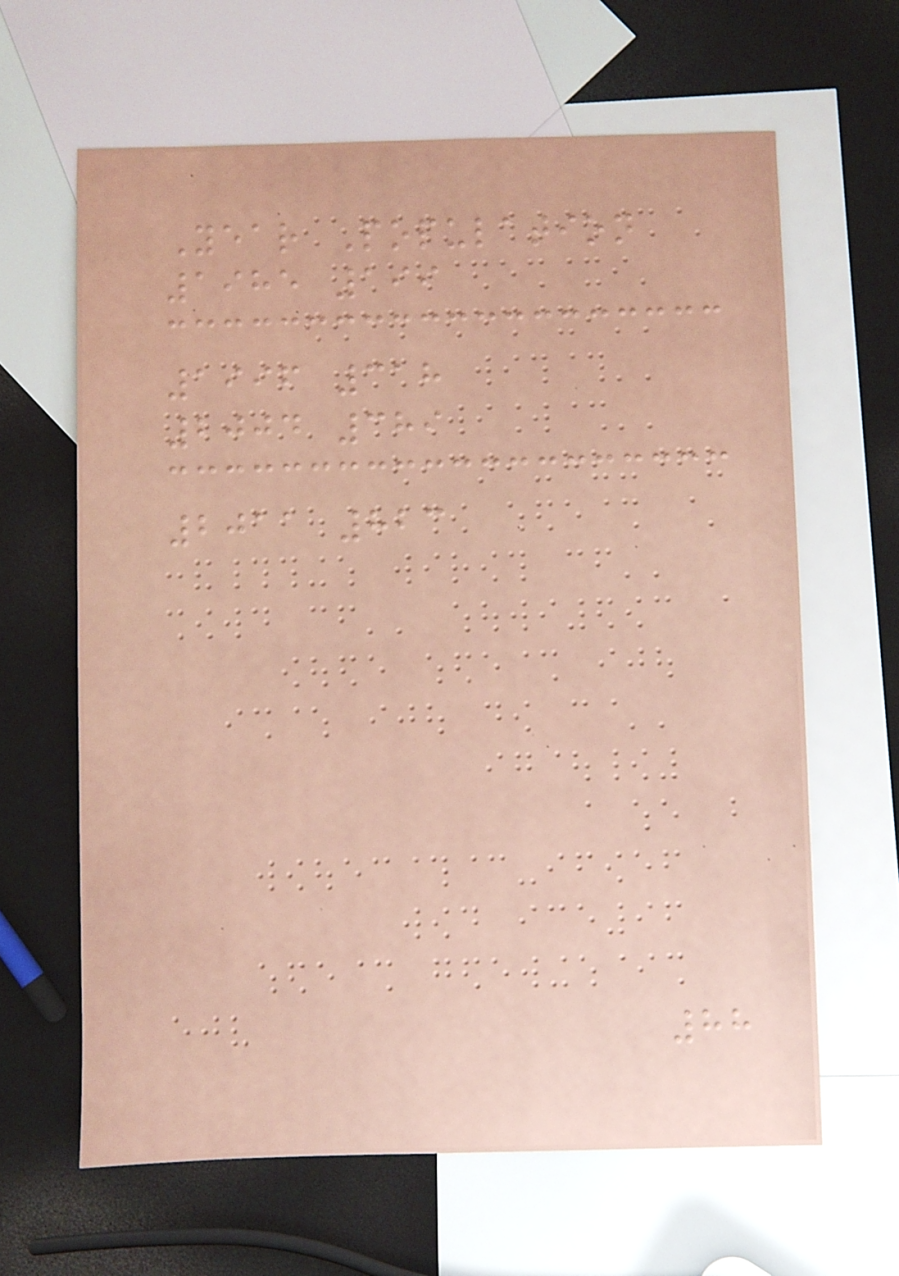Year Population
1985 199
1996 318
2004 389
2011 823
88
